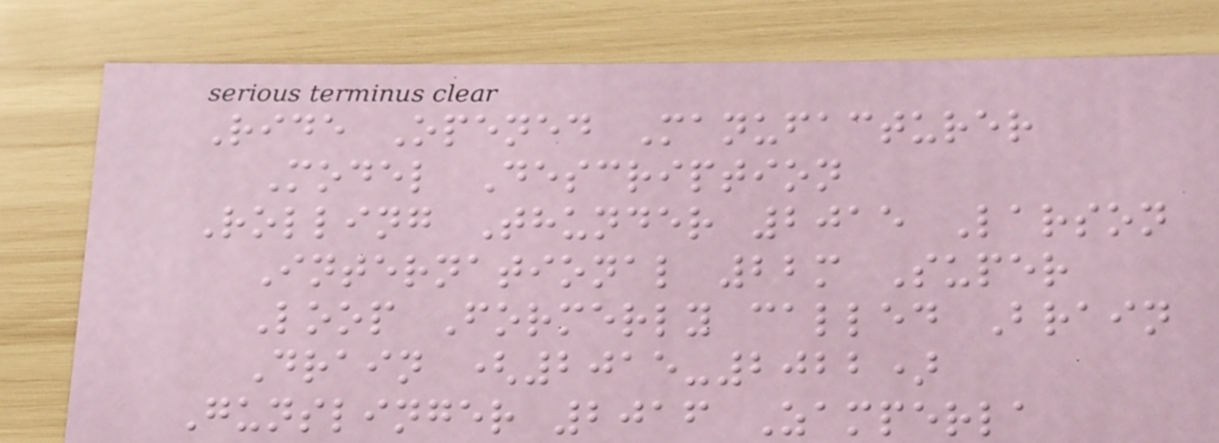Ride Opened Manufacturer
Model Description
Rolling Thunder 2015 Larson
International 22m Super
Loop Formerly called Brain
Drain (2015-2022)
Gunslinger 2016 Zamperla
